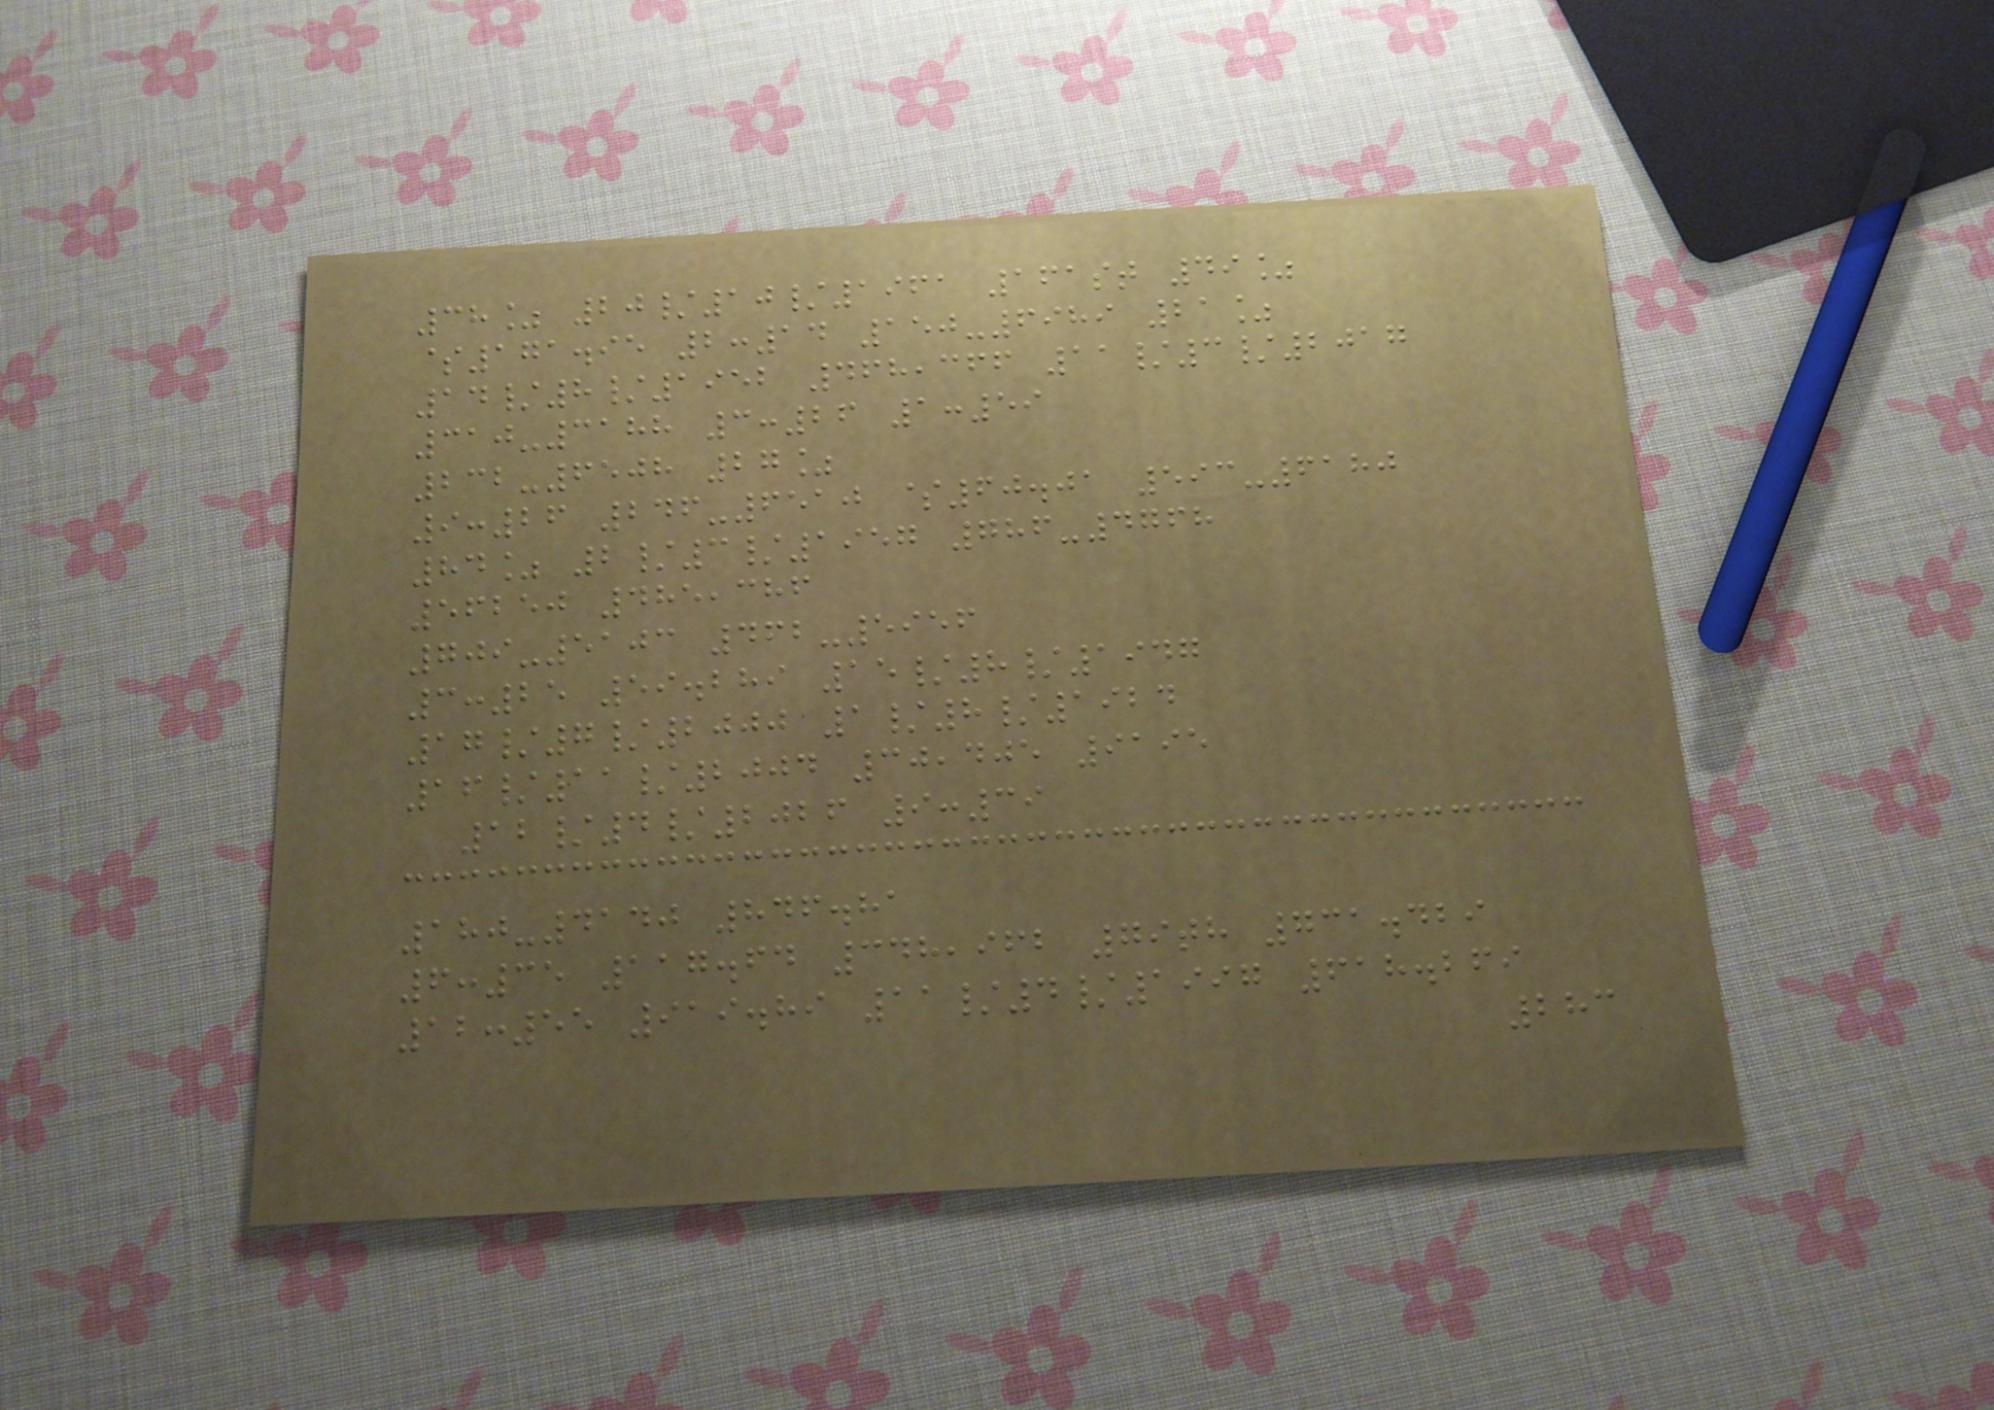38% 20/10/1961 161st 49%
$171.95 2:14 150-6989 21%
14/8/1952 468,366 11/3/2017
310-3188 3:26 1:59
232-6508 27%
9:26 246-6510 $60.01 593-6180
84% 2/3/1957 786-4768
56250 485,386
709-5103 462-5956
3:25 59.289 15/8/1947
17/7/2000 1/8/1924
16/11/2004 30,405 9195
12/4/2026 9:39
180-4140 846.81
6:35 117.64 348,962 79th 731.429
12:55 919.89 11/4/1997 618.269
283
